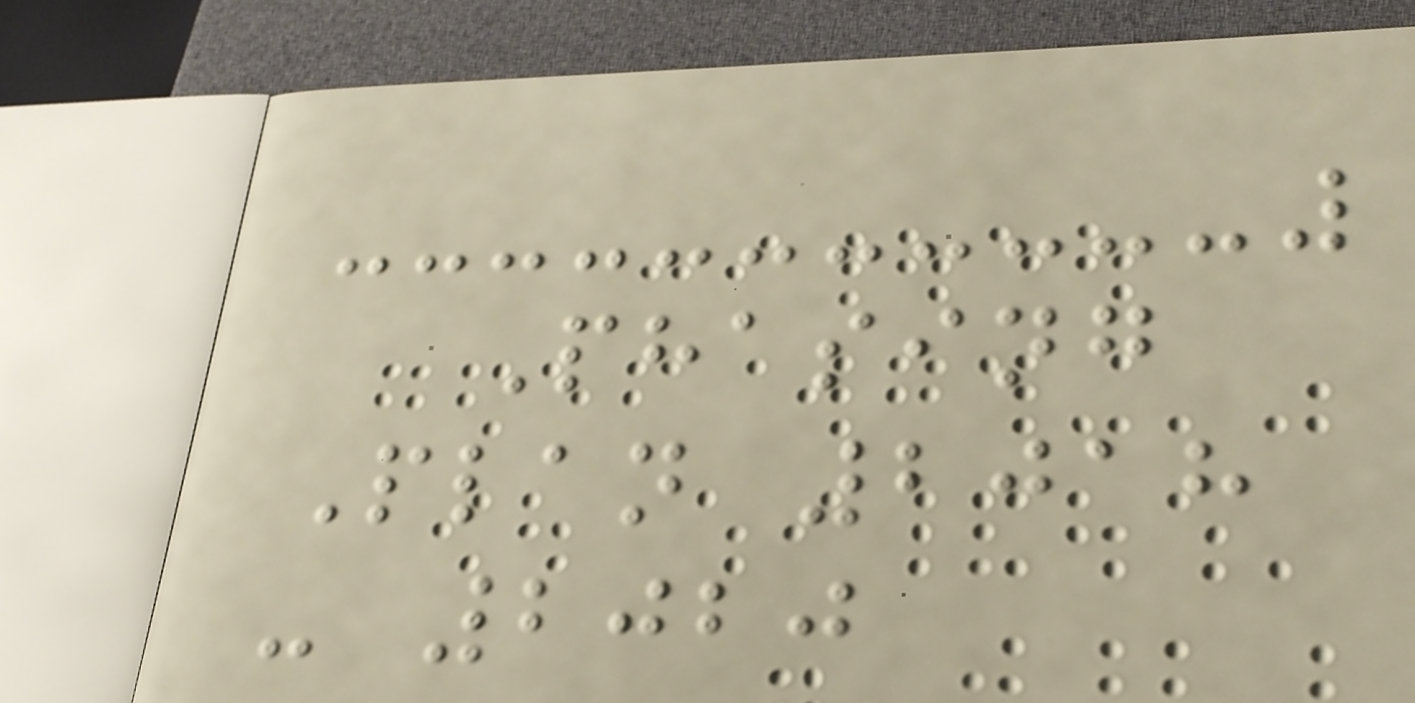Phasing
Plan 2018
- 2020
